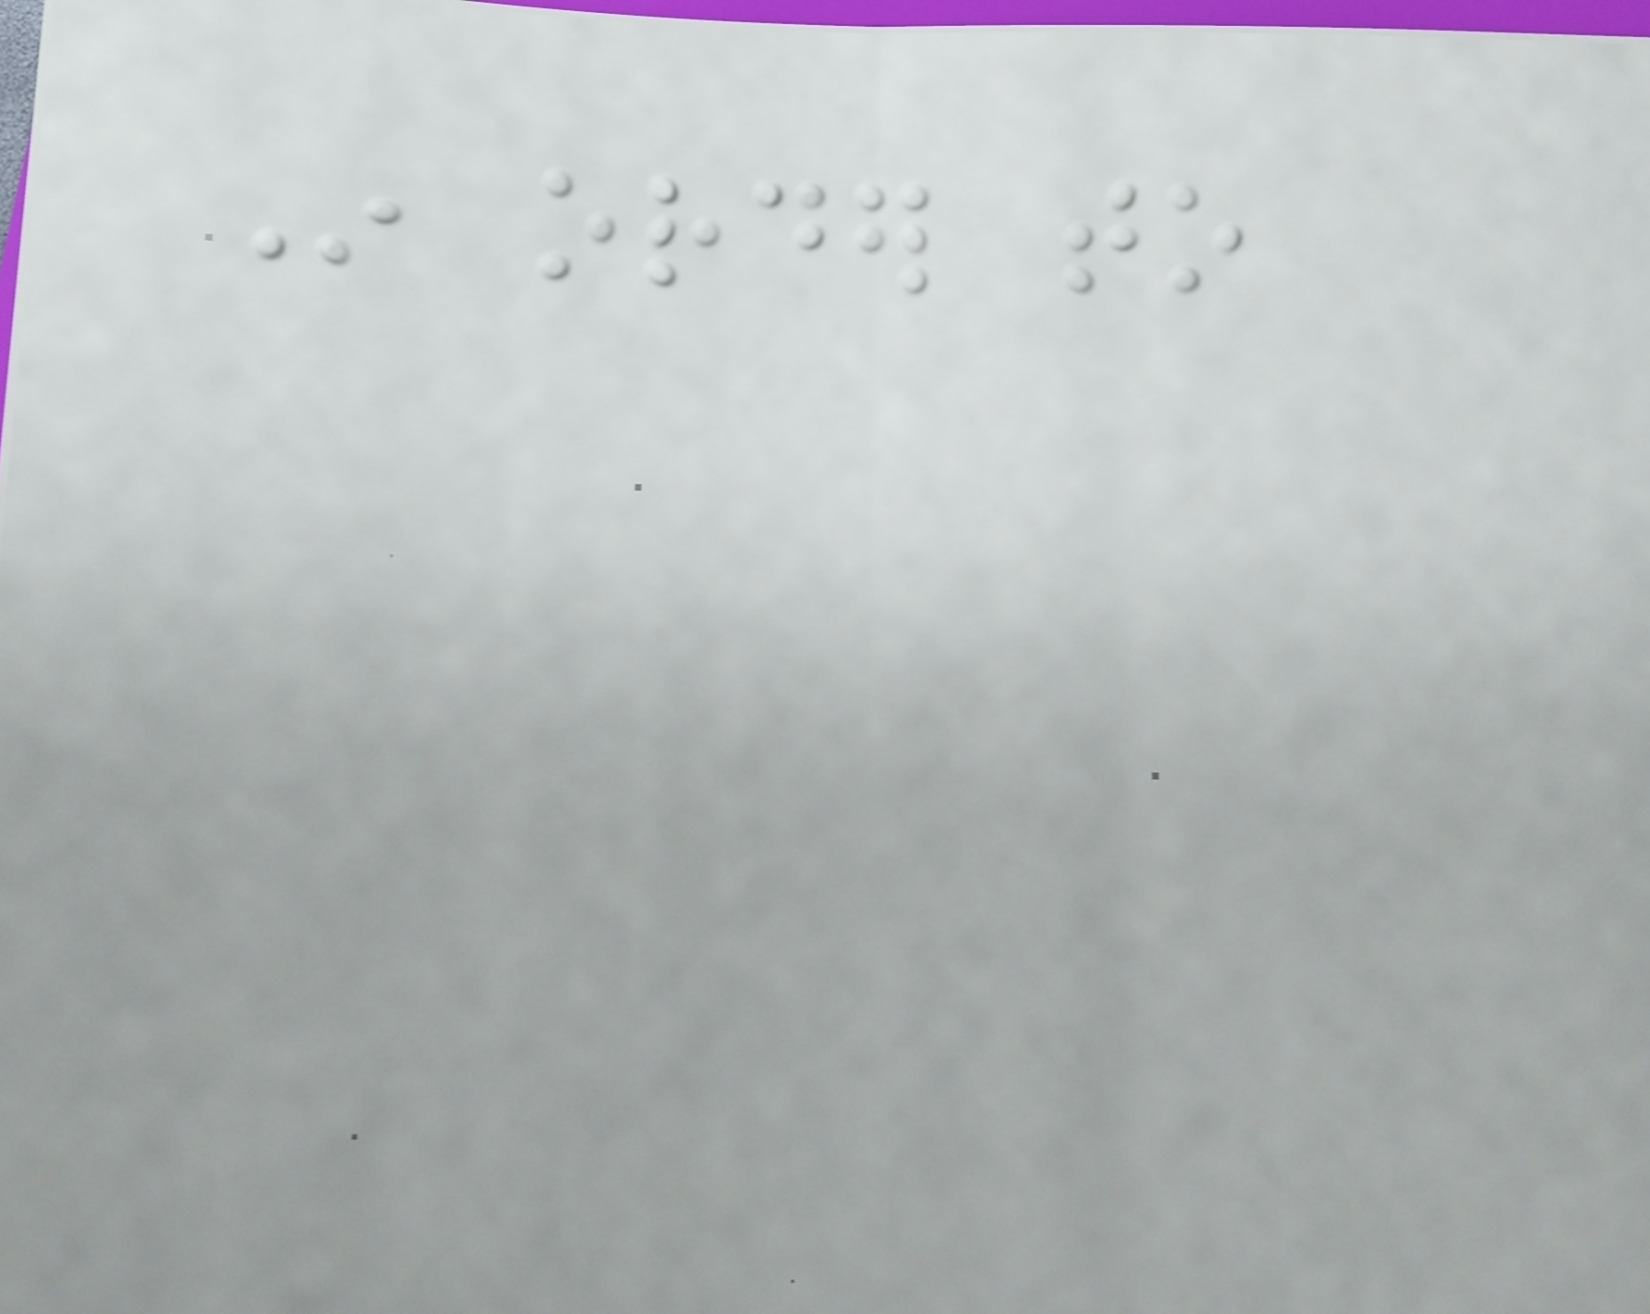In order to
